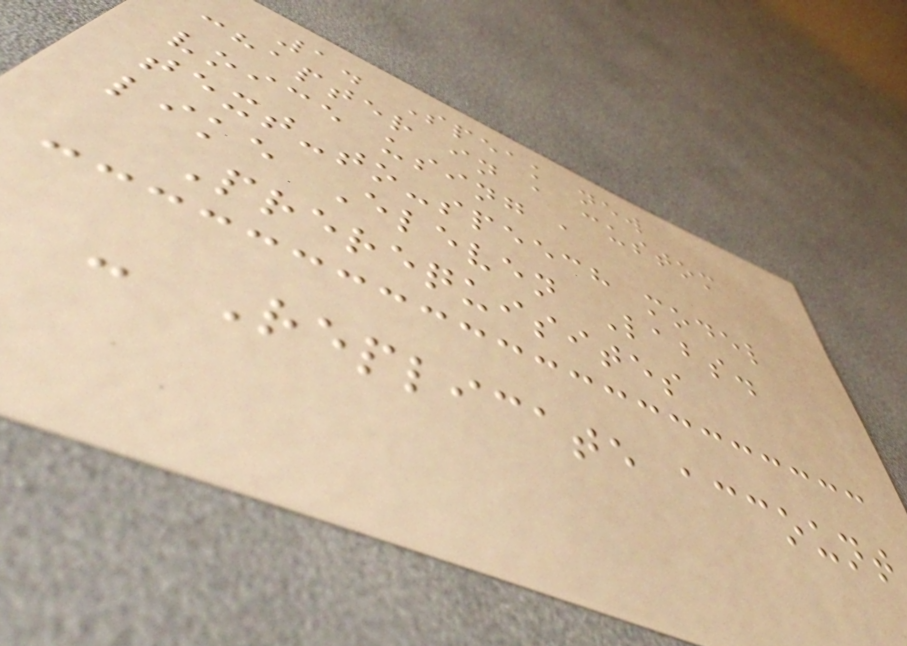1. Speak new
chapter in a custom
voice using a
text-to-speech model
like Eleven Labs.
Prerequisites
- Replicate account
